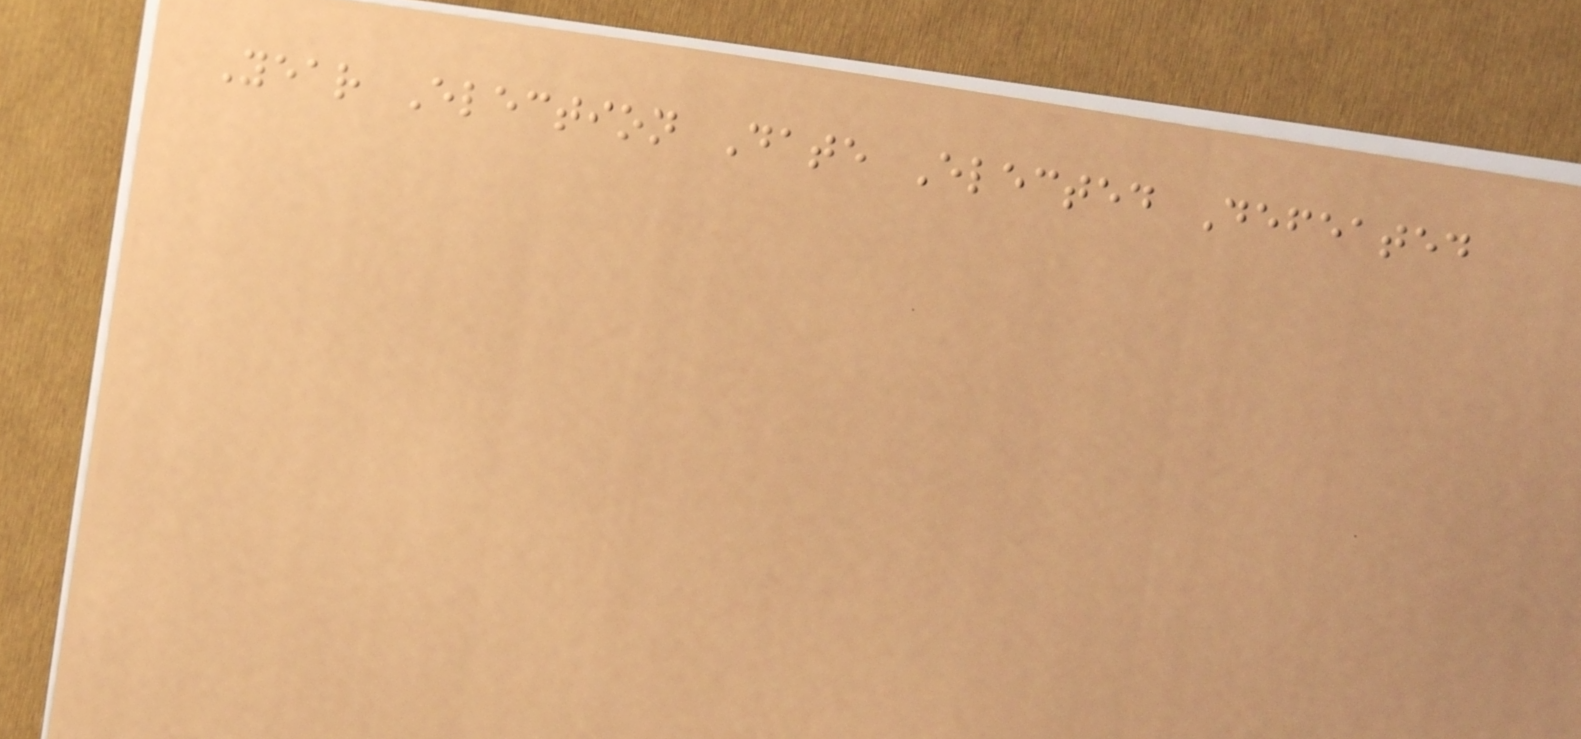Year Election Date Elected Defeated
